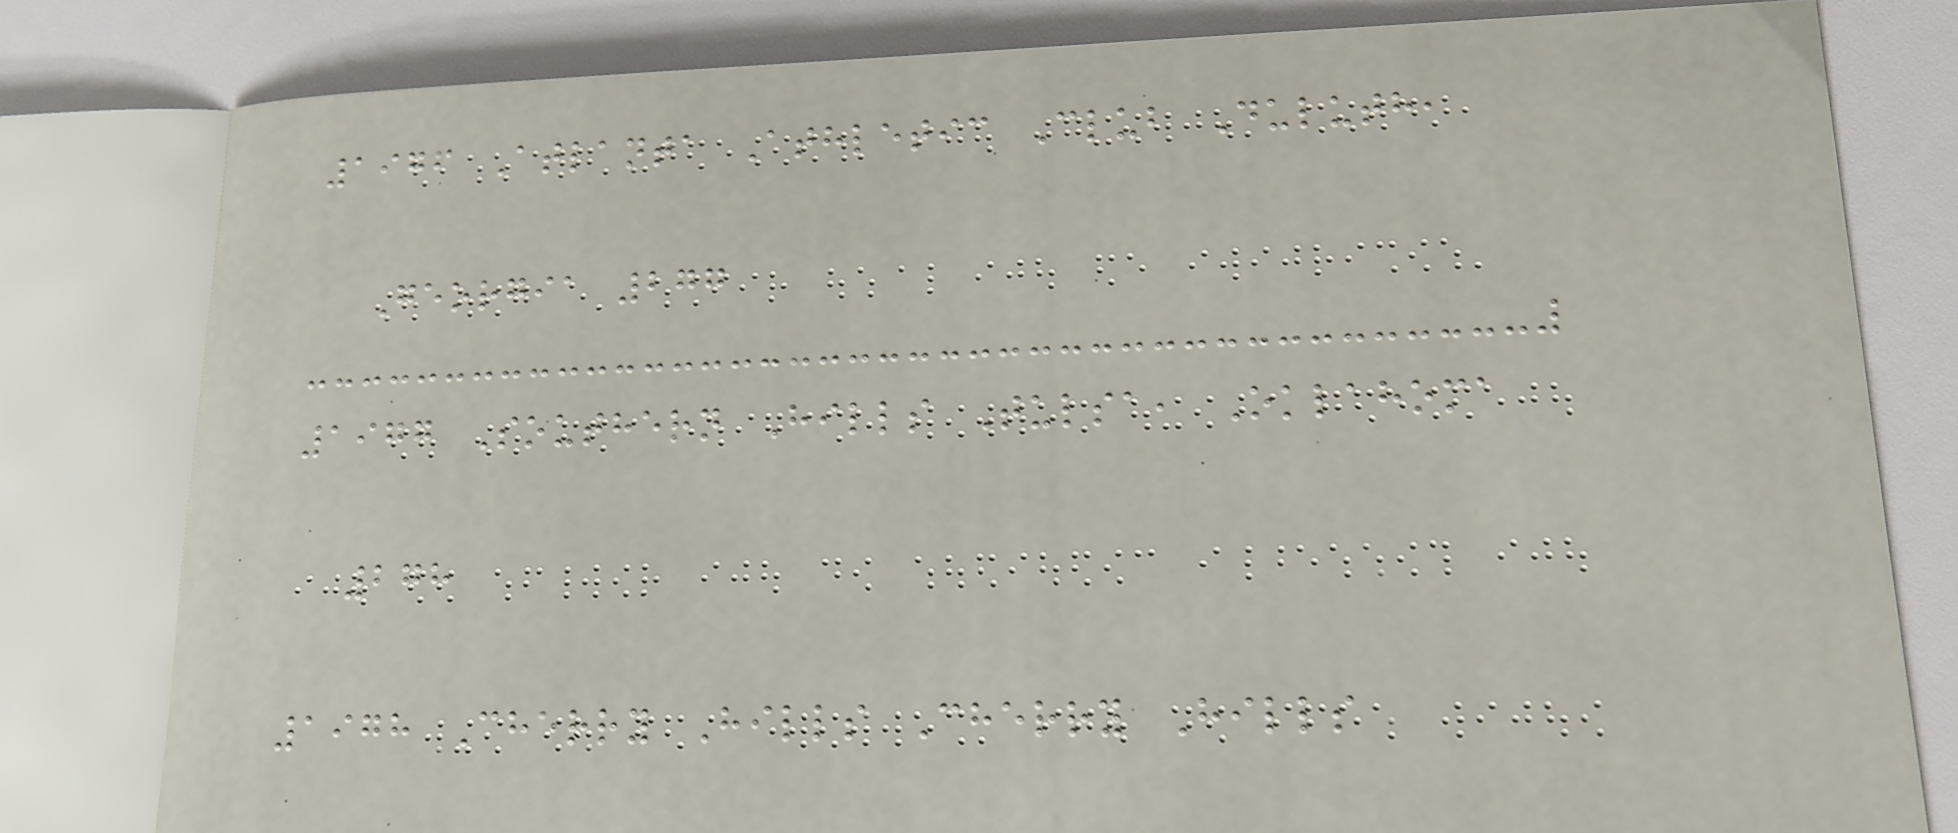1976 Atlanta Athletic Club Duluth,
Georgia 277
1977 Southern Hills Tulsa, Oklahoma
278
1978 Cherry Hills Cherry Hills
